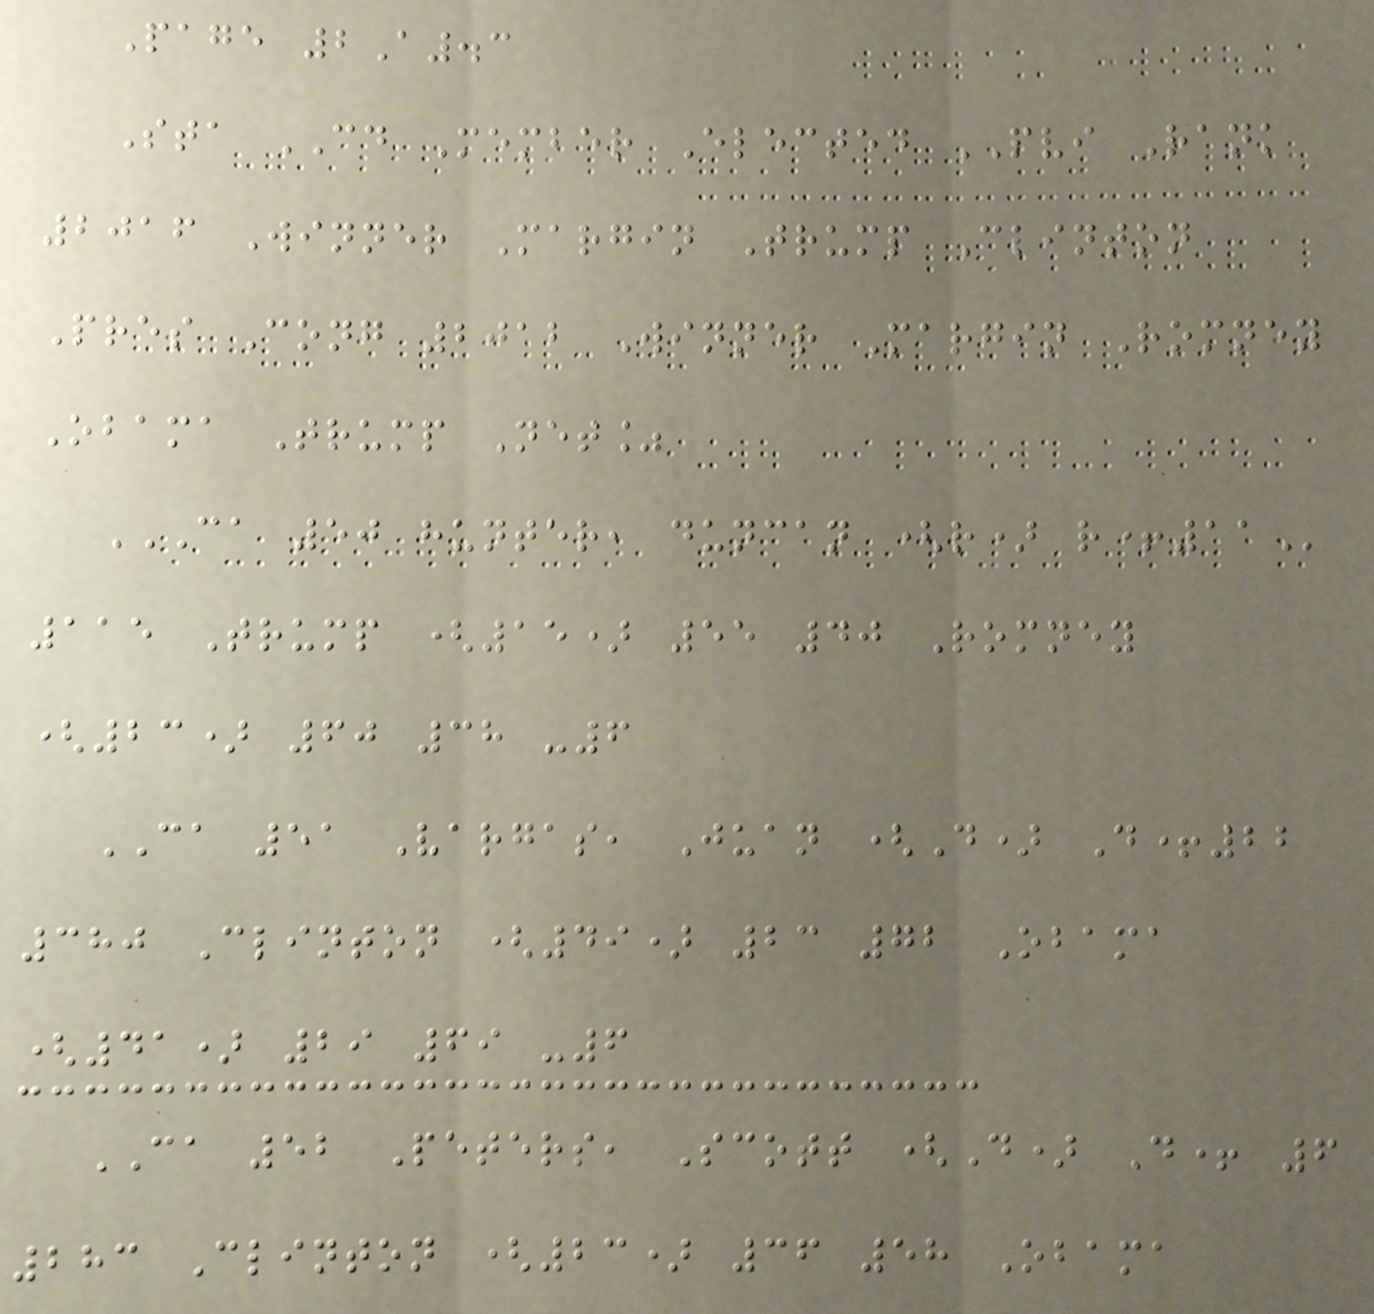Page 2A.3
Sta CD Member Elected PVI Rank
2016 Winner Margin Trump Clinton
Pres Cong 2012 Winner Margin Romney
Obama Trump Net%
CA 50 HUNTER, DUNCAN (R) R+11
115 Trump (15) 55 40 Romney
(23) 60 38 -6
CA 51 Vargas, Juan (D) D+22
380 Clinton (49) 23 72 Obama
(41) 29 69 -6
CA 52 Peters, Scott (D) D+ 6
283 Clinton (23) 36 58 Obama
